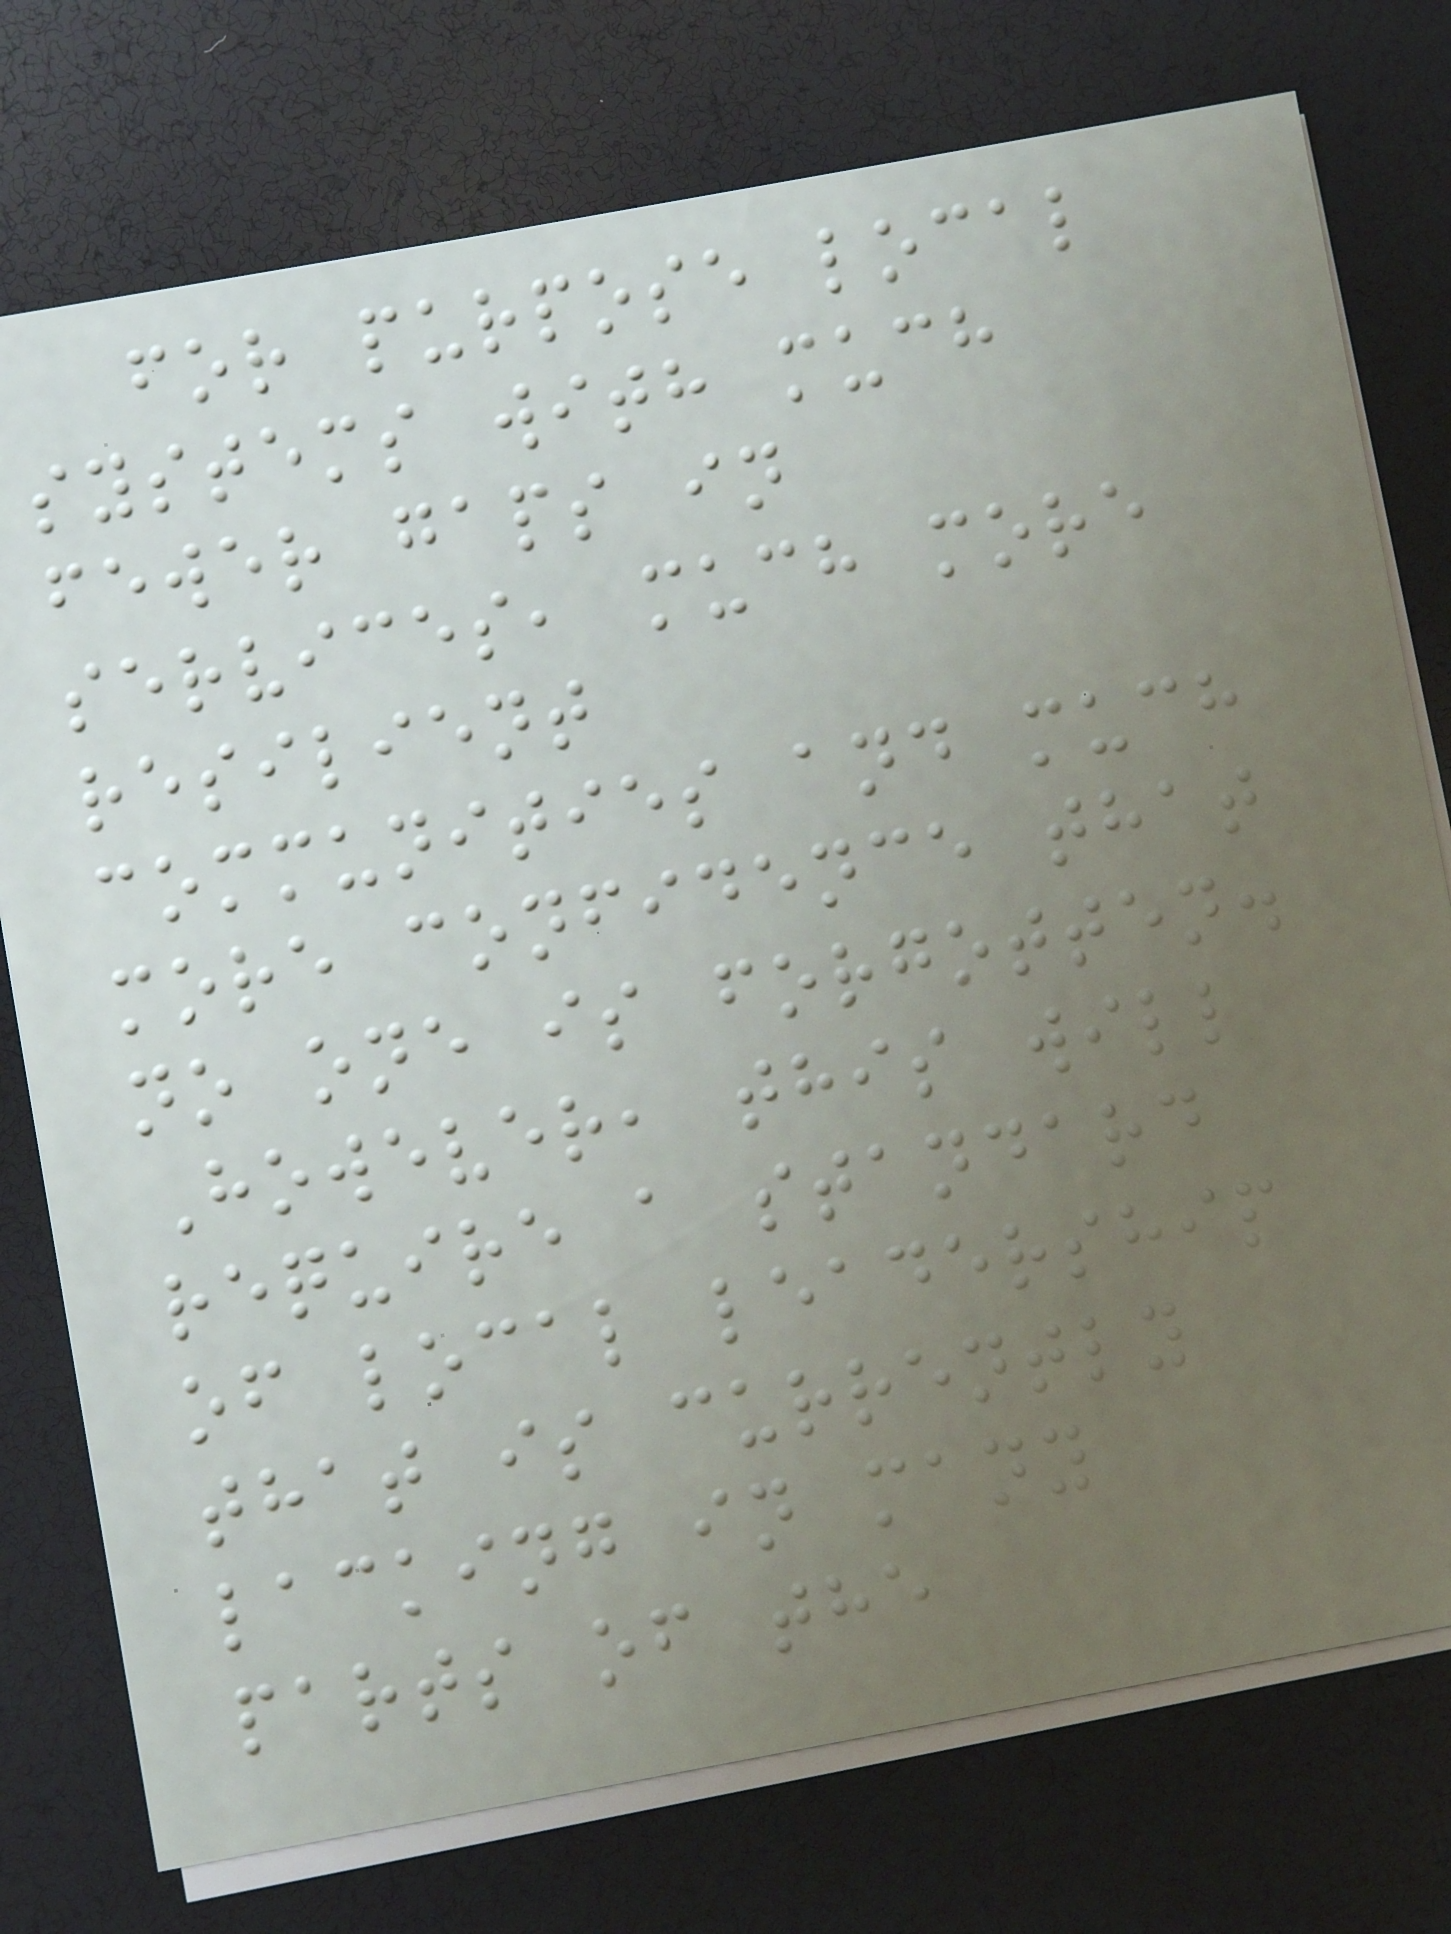for purpose local
systems with much
fewer gaps in
services, much more
resilient
communities and much
more confidence that
no one is forgotten.
However, this will
require a standard
of local leadership
that is currently
lacking in many
parts of the
